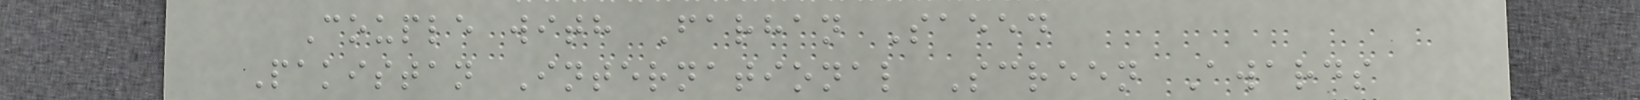Couple with Farhan Saeed
Pakistan International Screen Awards
